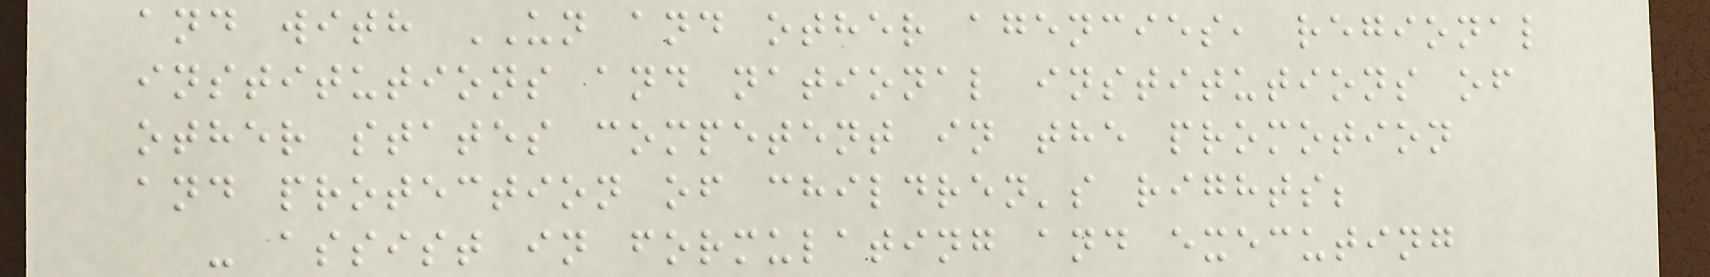and with UN and other agencies, regional
institutions and national institutions of
other states competent in the promotion
and protection of children's rights;
- assist in formulating and executing
